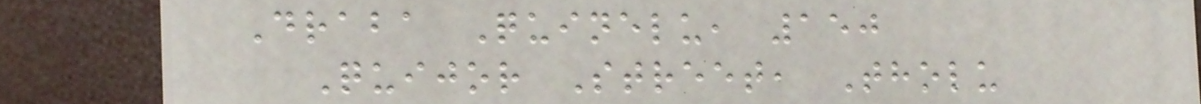Draba Quinelu, 150
Quijor Street, Tholu
